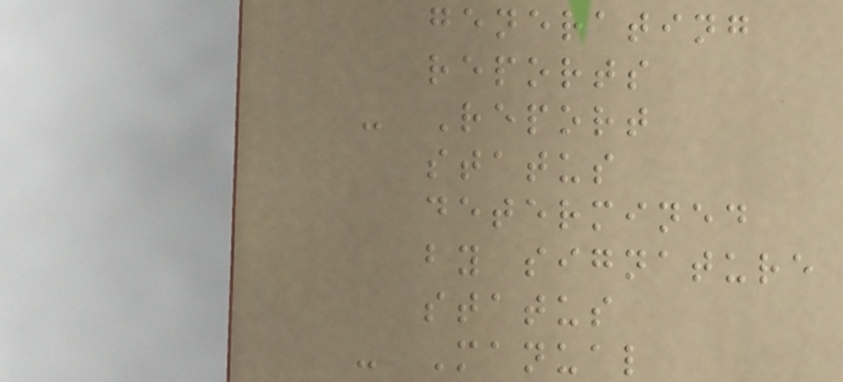generating
reports
- Report
status
determined
by signature
status
- Manual
